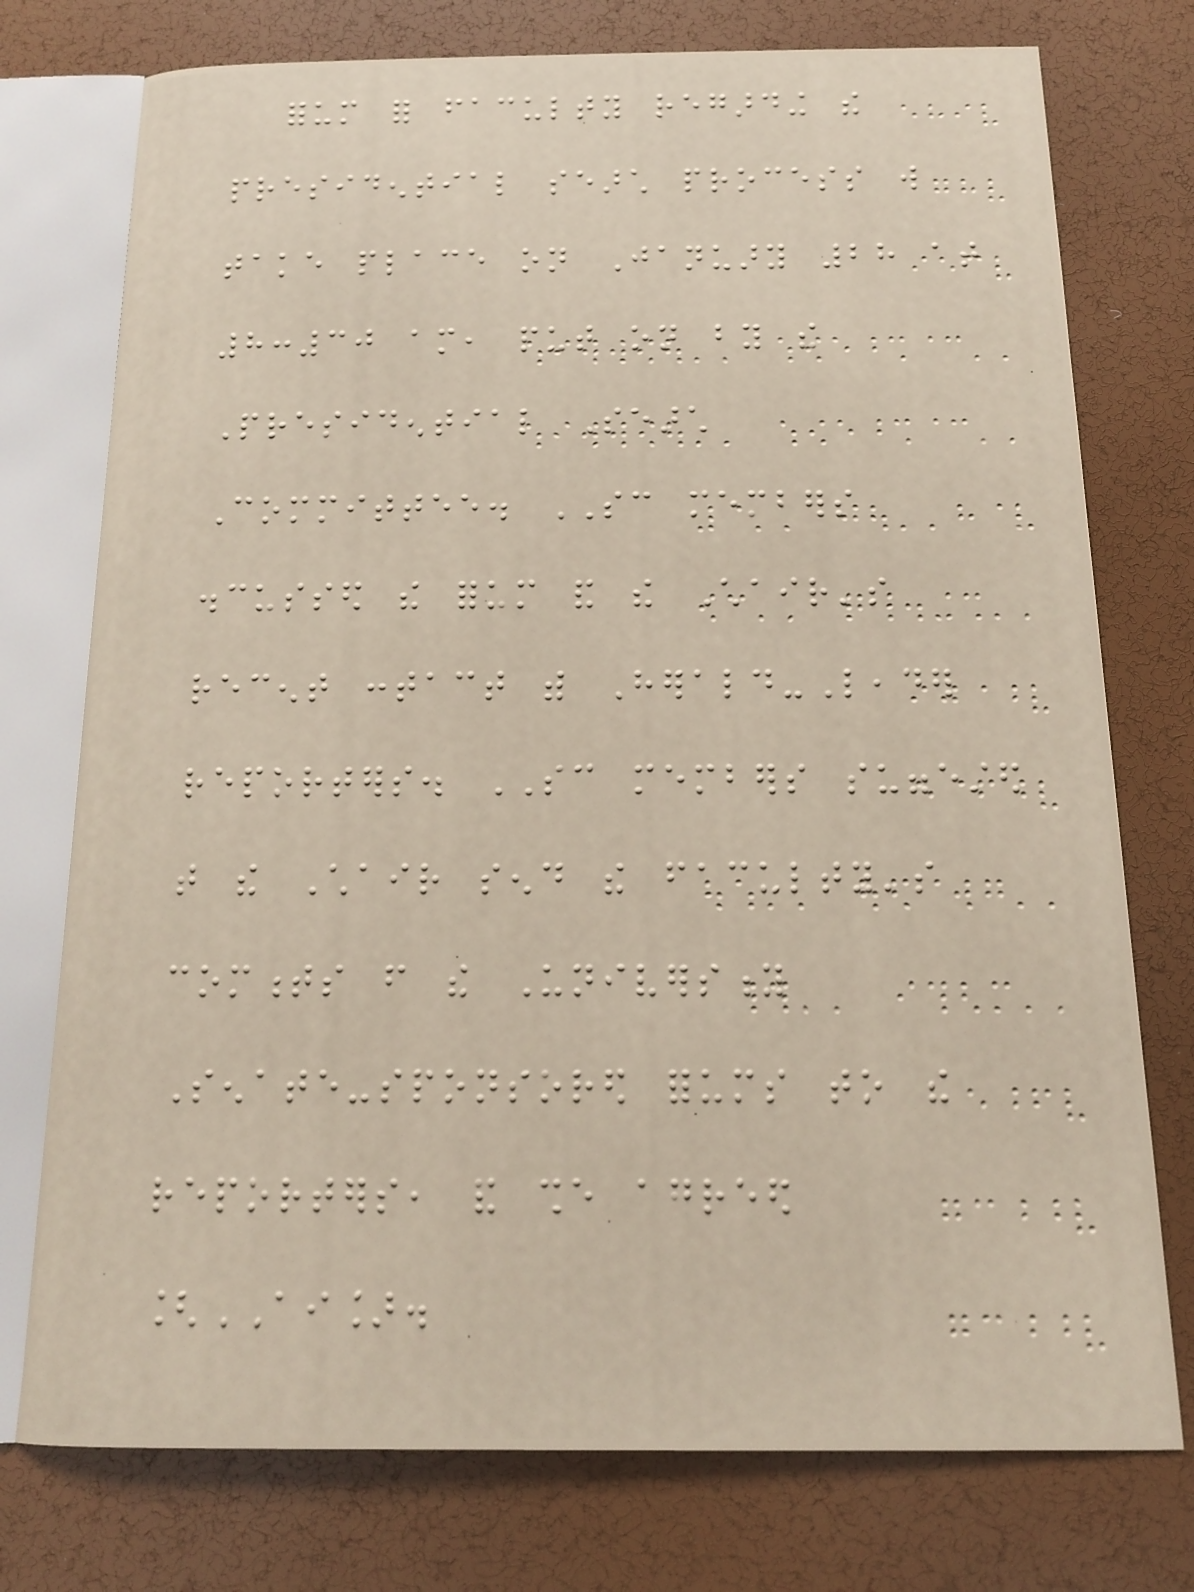forum for faculty regarding the
presidential search process will
take place on January 28 at
8:30 am, put on by the
Presidential Search
Committee. SC members
discussed the forum and the Chair's
recent contact with Herald-Leader
reporters. SC members suggested
that the Chair send the faculty's
comments from the University
Senate-sponsored forums to the
reporters, and she agreed
[AI].
